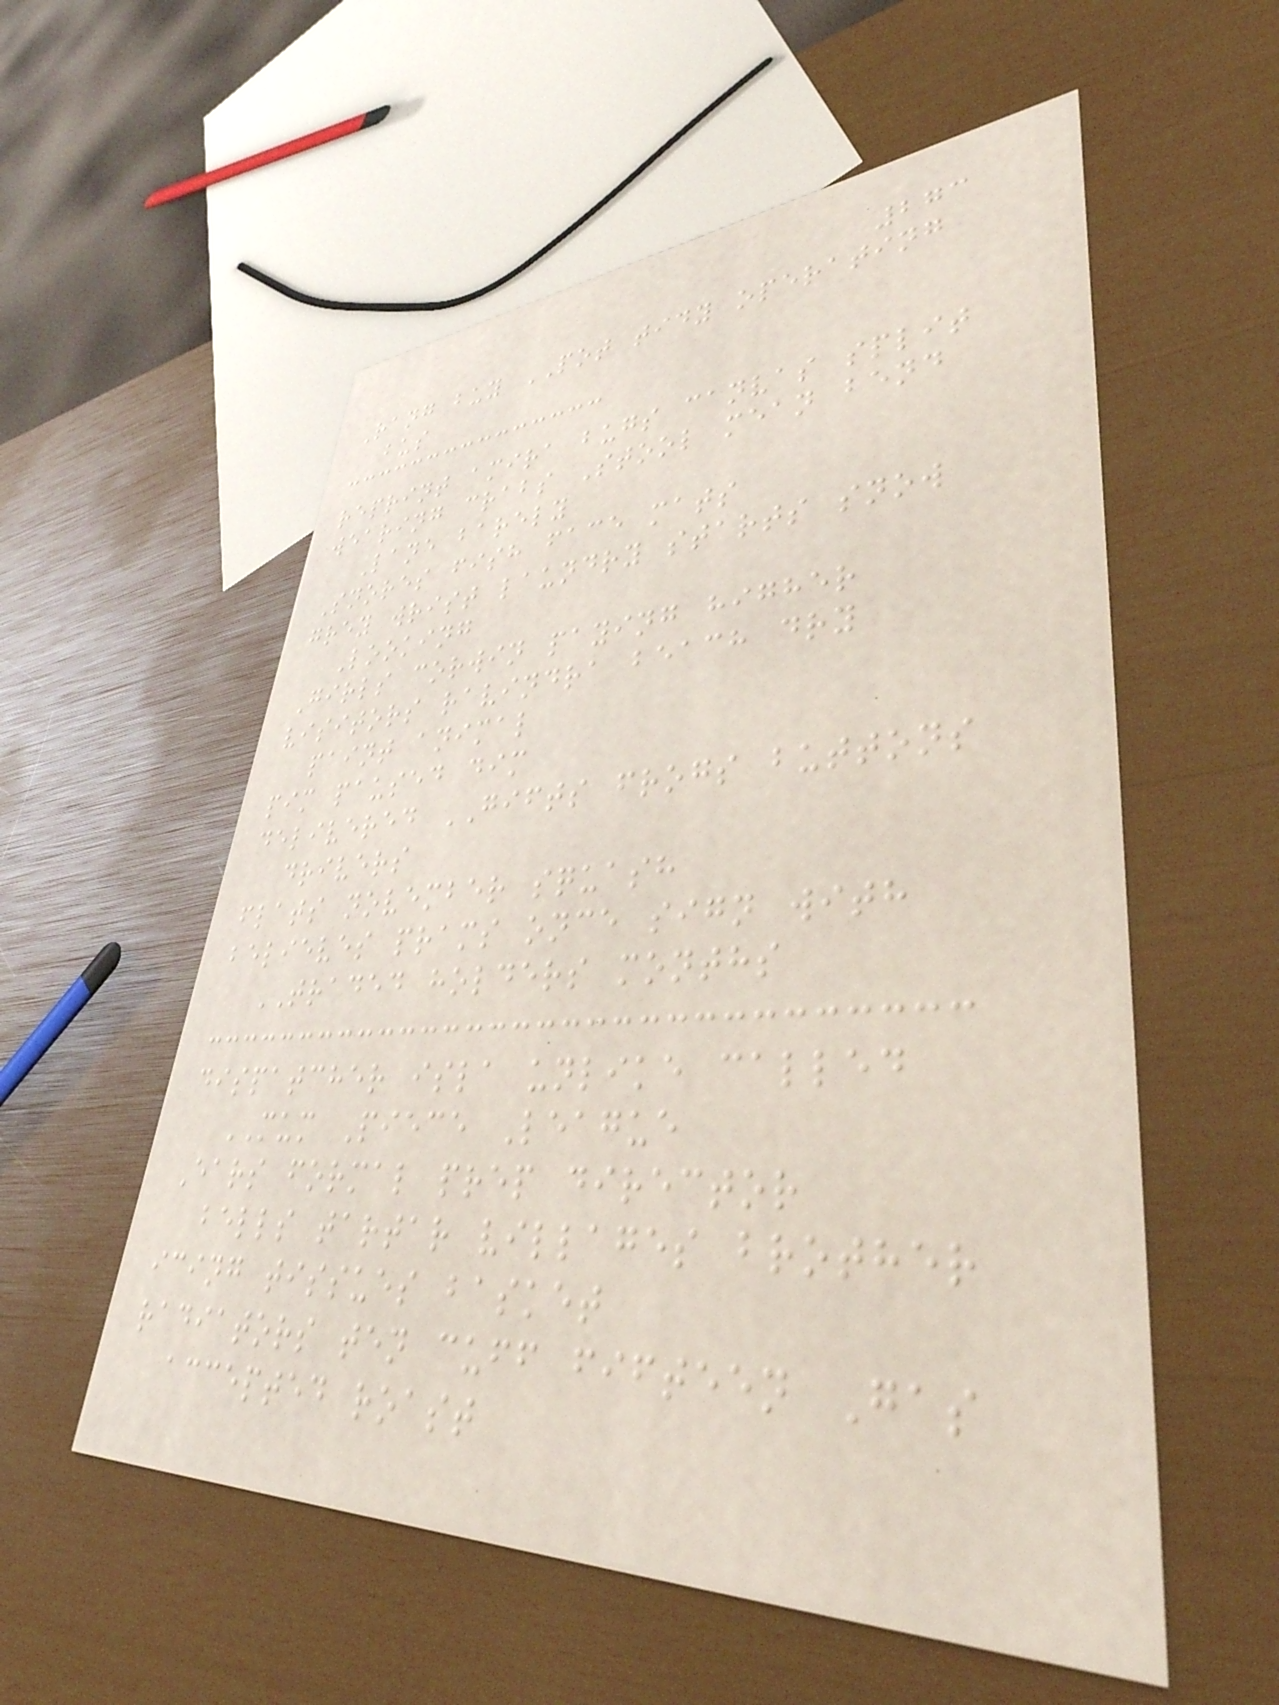273
Rang buy POT tidy operating
bus
reprint amira bugs canvas split
wearing crabs Stool mean bend
Lane barely
Snores fish face mats
grey wrist laundry starts snow
Looking
Girls corwin paying higher
visitors ravindra beach dry
paint animal
pim paused dim
delivered GIFTS frogs buttons
drivers
flats november squash
believes prams once sign with
TRADED holders months
dispatcher isla unlike called
MUM Piece League
Ears formal prep director
bells tartar villages brother
icing tissues basket
radiators ten cuff fifteen Gas
accepted roast
